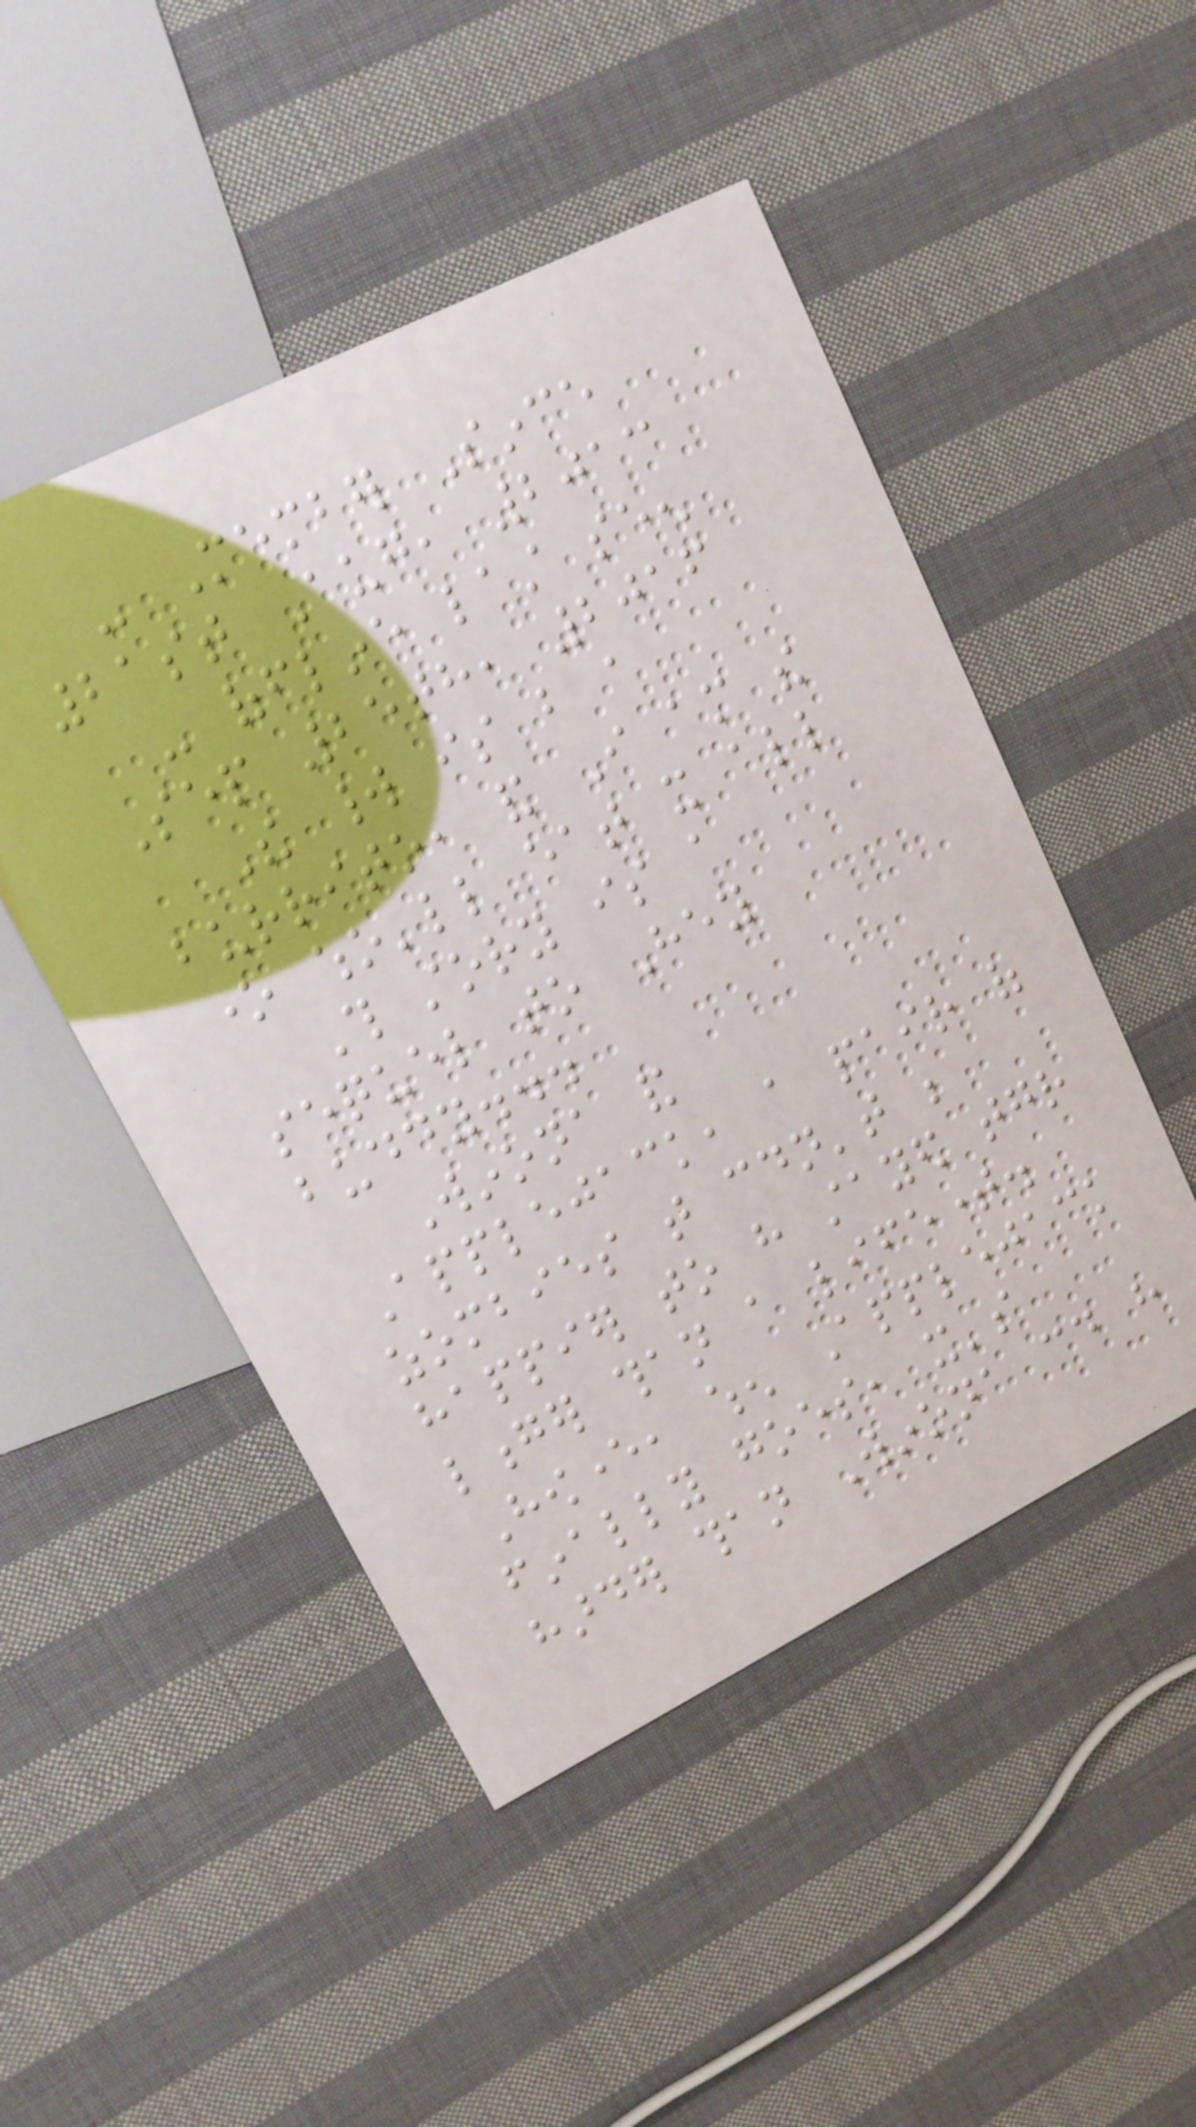- Member Since
21st Aug, 2013
- offline last seen
Sep 25th, 2016
The world is but a
burrito, and I am the
one who'll eat it all
This story is a
sequel to Hey
buddy...
Winona and
Applejack, a pair of
zombies that couldn't be
happier to have stayed together
longer than a lifetime.
However, when Applejack
finally goes, it's
harder than Winona could have
